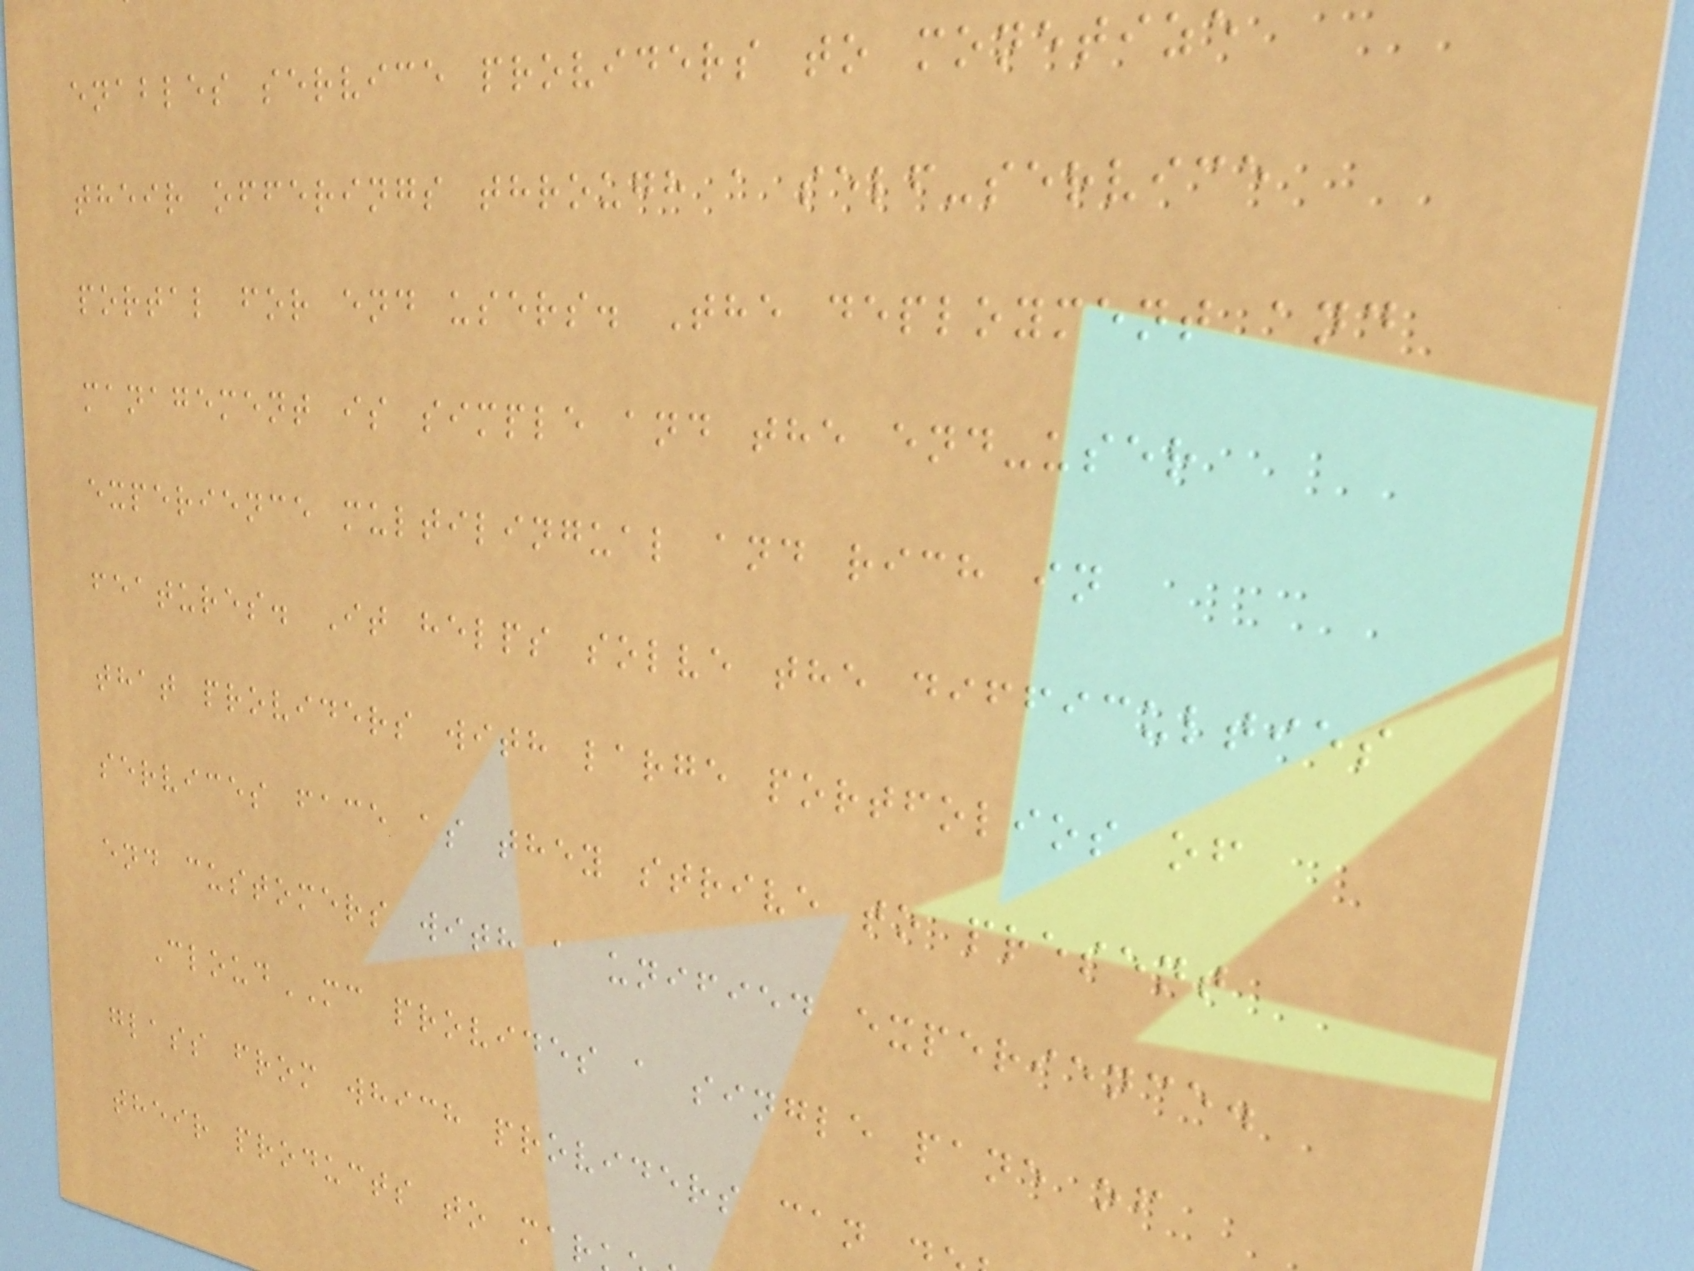enables service providers to monetize
their offerings through a self-service
portal for end users. The deployment and
management is simple and the end-user
experience multilingual and rich in
features. It helps solve the difficulties
that providers with large portfolios of
services face as they strive to present
end customers with a unified experience.
CloudMC provides a single pane of
glass from which providers can
their products to mar
